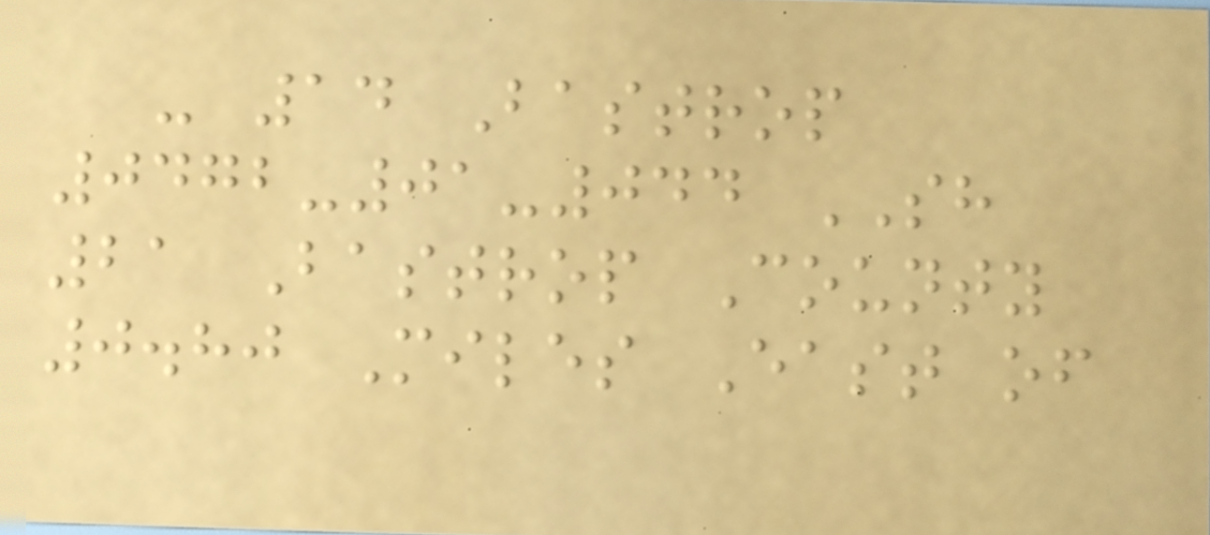- 14 Bastrop
0472-01-044 SH
21 Bastrop County
0.80 Miles East of
